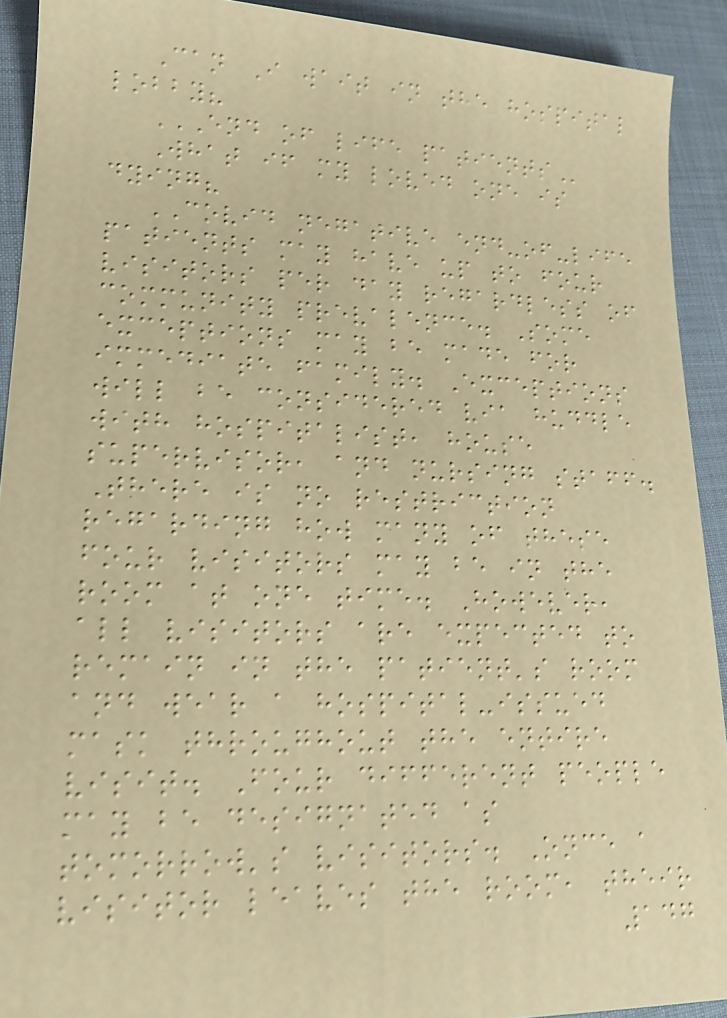Can I wait in the hospital
lobby?
END OF LIFE PATIENTS
What if my loved one is
dying?
COVID negative end-of-life
patients may have up to four
visitors per day regardless of
community prevalence. Some
exceptions may be made for
immediate family. Exceptions
will be considered via huddle
with hospitalist, house
supervisor, and nursing staff.
There is no restriction
regarding how many of these
four visitors may be in the
room at one time. However,
all visitors are expected to
remain in the patient's room
and wear a hospital-issued
mask throughout the entire
visit. Four different people
may be designated as
tomorrow's visitors. Once a
visitor leaves the room, their
147
